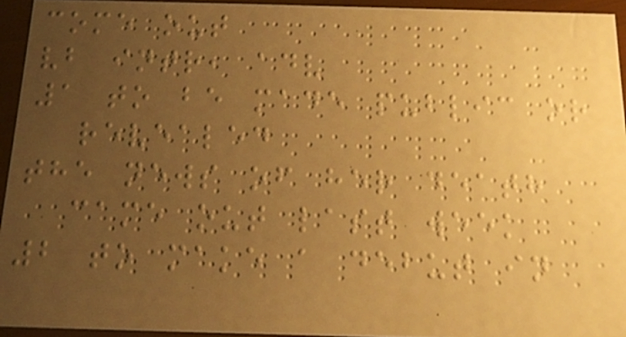come out
vb intr, adv
1 to be made public or
revealed
the news of her death
came out last week
2 to make a debut in
